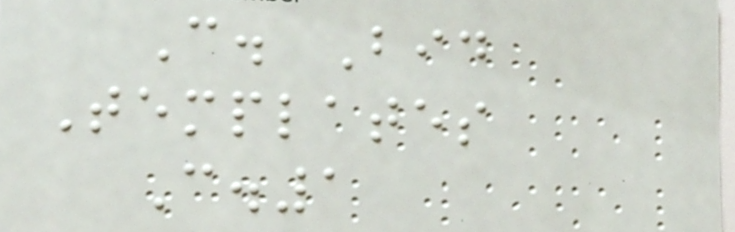C. Bid
Templates
C.1
